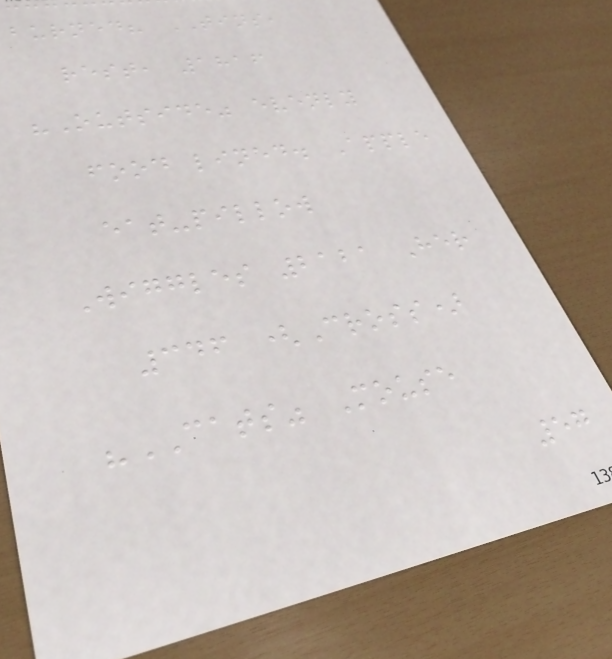burned? TINS,
rest, 1816
"Outside" evenly
food lined. Apple
eat-pillow
Wiggles 2121 Her
346 (Cross)
"CATS" Mouse
57
